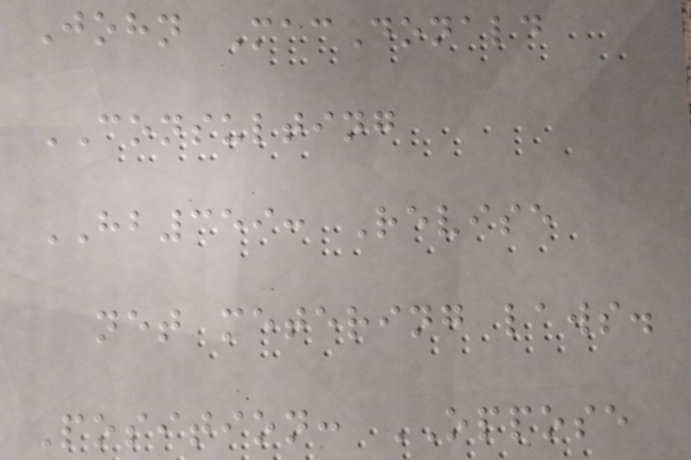John MacDonald
CONSULTING
HB359: Revise
net metering laws.
Position: OPPOSE
